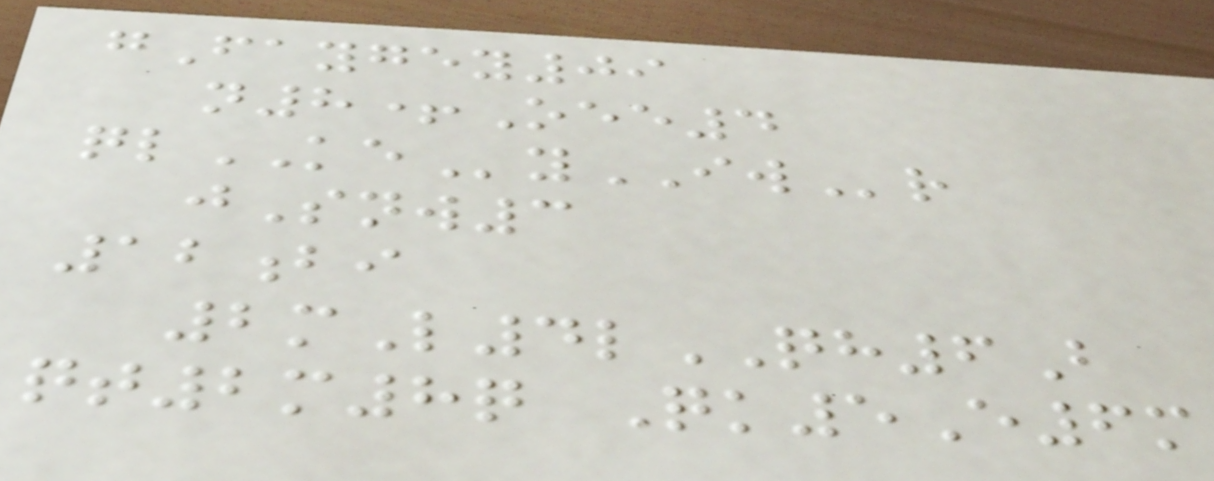gFaygey09
n8+Oee4
qlKEyIWr
jSnw3
12bi
2mL4lQH6B
qt2m8q Qk5E6m
